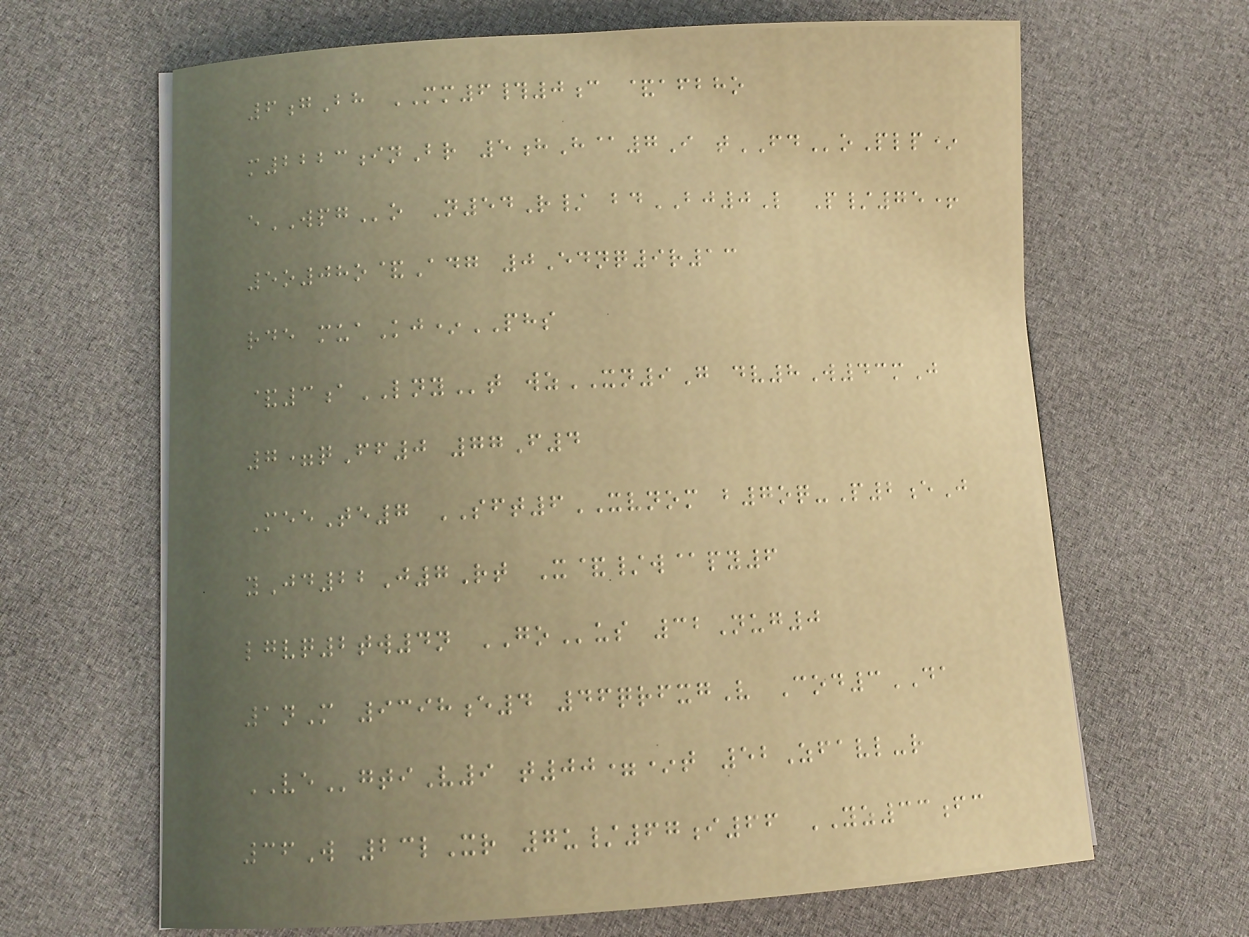6gBh MM6#0c &afbho
m2223inBr 5hH@7I tFDoPlp*
eWPGo N54R/ bdBJ0L P/75+
5o08o&Adg 0Ednq9r13
rde muaKj*PHS
&3aLNYt wzXN9G dv8W43mJ
7=qFf0 77F4
MeeTe7 SFT6XVNOM b7oq-P2eJ
yJd22J7Rt X&/w@py6
lgvq2tw4n GOus 32Nug0
1nM 9398e4 46qrfxgV Cod3DA
VEgtiV9 t00=*t 52Zfavl-r
36W 23lXr 7u/67i66 YZ33fc
